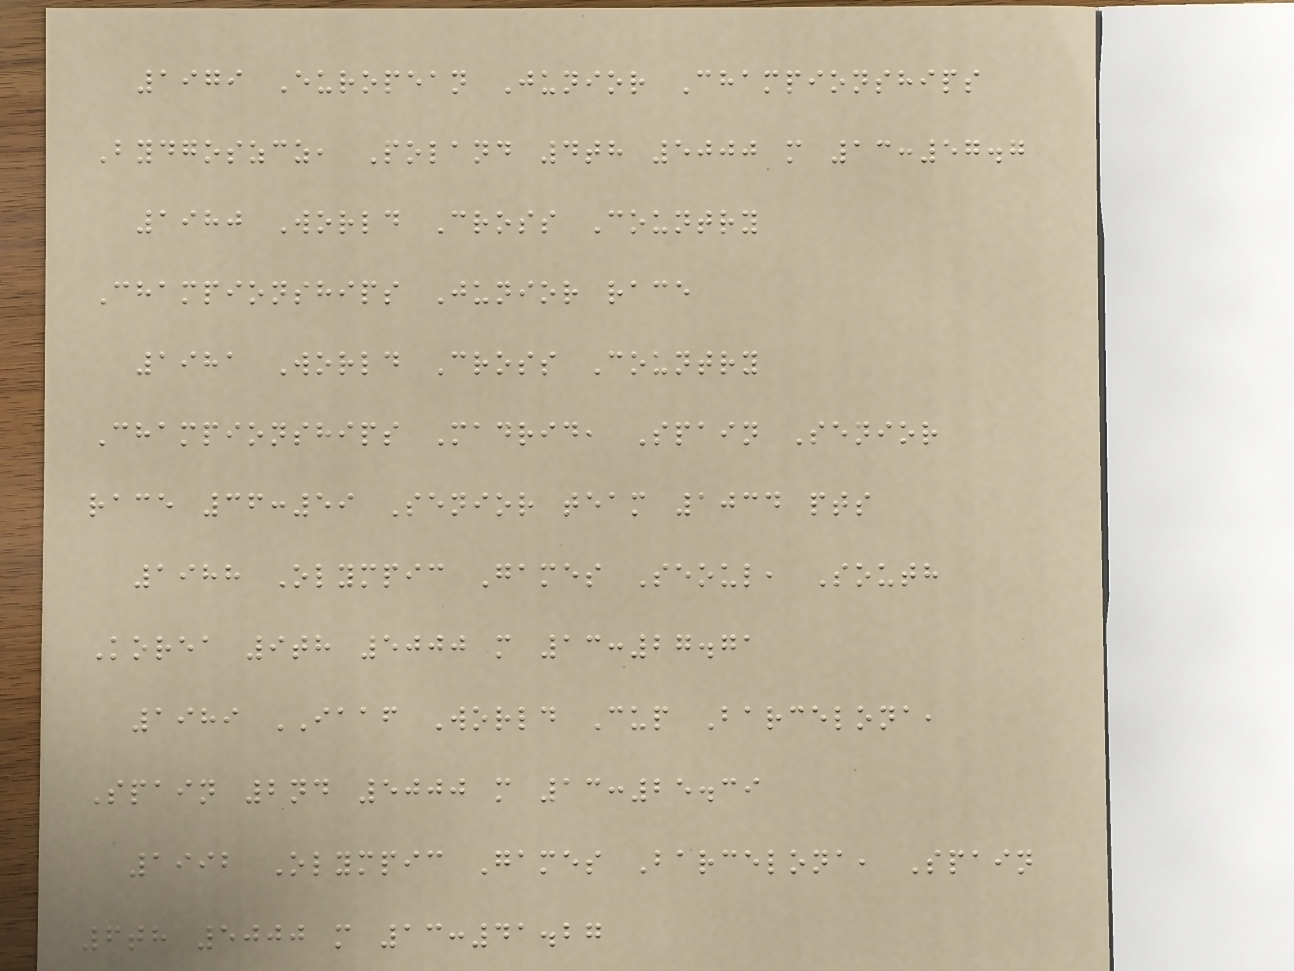1979 European Junior Championships
Bydgoszcz, Poland 4th 5000 m 13:57.7
1980 World Cross Country
Championships Junior race
1981 World Cross Country
Championships Madrid, Spain Senior
race 36:59 Senior team 1034 pts
1988 Olympic Games Seoul, South
Korea 9th 5000 m 13:27.71
1989 IAAF World Cup Barcelona,
Spain 2nd 5000 m 13:25.39
1992 Olympic Games Barcelona, Spain
6th 5000 m 13:41.27
